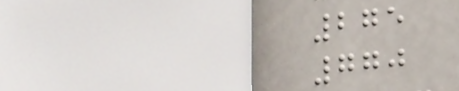275
770
